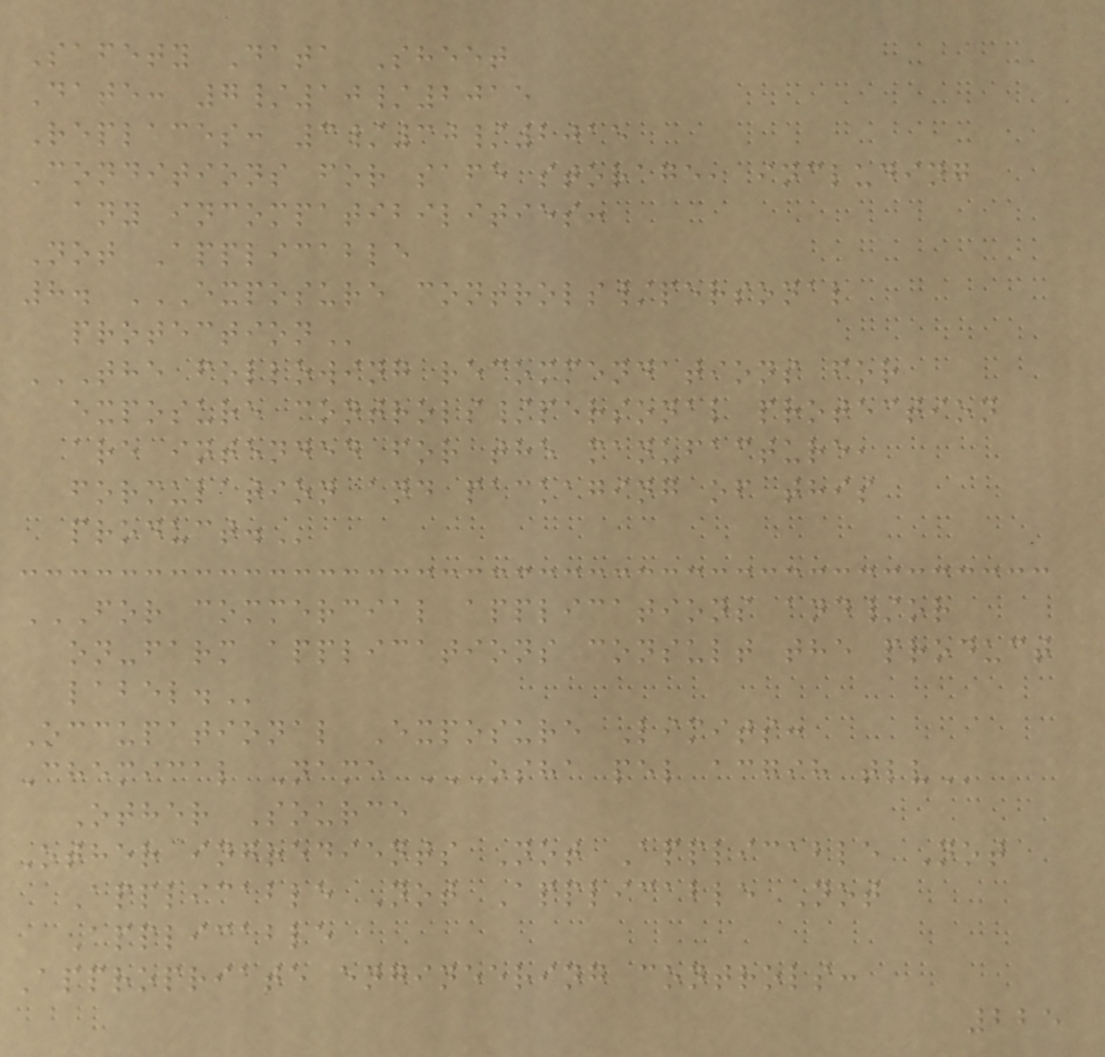Safety Data Sheet
Date: 7/10/2015
Replaces: 3/30/2015
Conditions for safe storage, including
any incompatibilities:
Not Applicable
8. EXPOSURE CONTROLS/PERSONAL
PROTECTION
THE FOLLOWING RECOMMENDATIONS FOR
EXPOSURE CONTROLS/PERSONAL PROTECTION
ARE INTENDED FOR THE MANUFACTURE,
FORMULATION AND PACKAGING OF THIS
PRODUCT.
FOR COMMERCIAL APPLICATIONS AND/OR
ON-FARM APPLICATIONS CONSULT THE PRODUCT
LABEL.
Occupational Exposure Limits:
Chemical Name OSHA PEL ACGIH TLV
Other Source
Other ingredients Not Applicable Not
Applicable Not Applicable Not
Applicable
Appropriate engineering controls:
225
